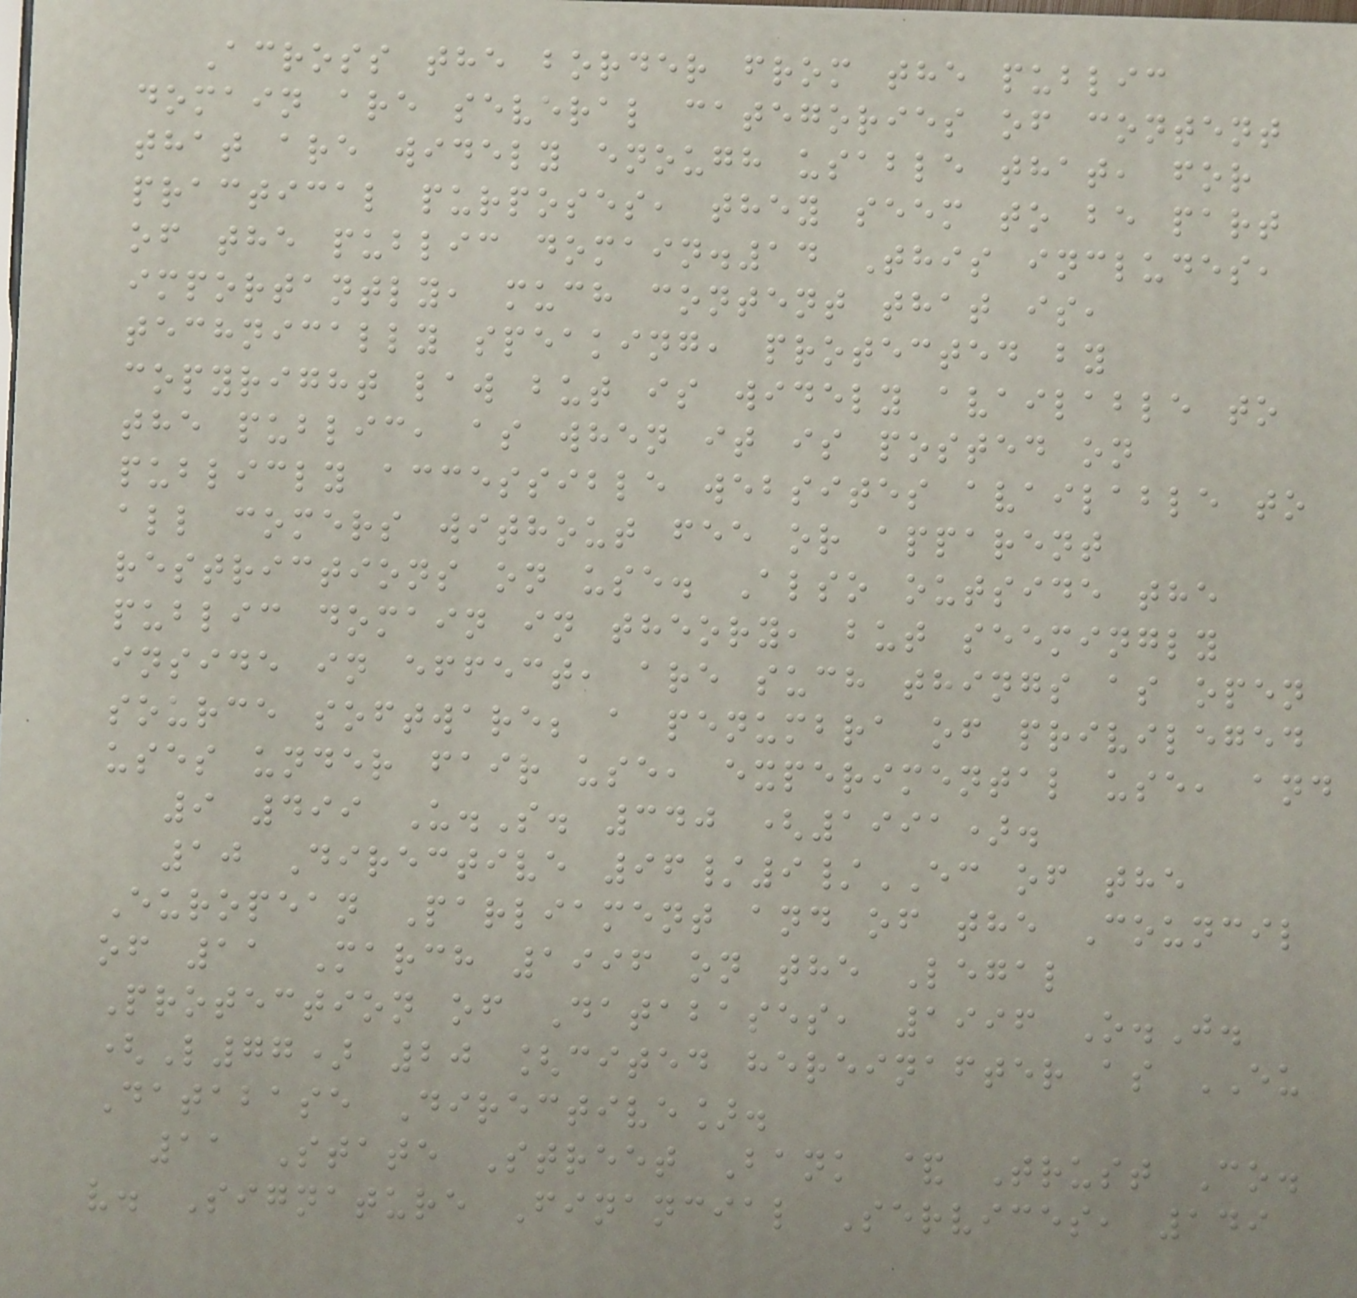Across the border from the public
domain are several categories of content
that are widely enough usable that, for
practical purposes, they seem to be part
of the public domain.14 This includes,
importantly, much content that is,
technically speaking, protected by
copyright law but is widely available to
the public, as when it is posted on
publicly accessible websites available to
all comers without fee or apparent
restrictions on use. Also outside the
public domain in theory, but seemingly
inside in effect, are such things as open
source software; a penumbra of privileged
uses under fair use, experimental use, and
9 499 U.S. 340 (1991).
10 Directive 96/9/EC of the
European Parliament and of the Council
of 11 March 1996 on the Legal
Protection of Databases, 1996 O.J.
(L77) 20 [cited hereinafter as EU
Database Directive].
11 State Street Bank & Trust Co.
v. Signature Financial Services, 149
